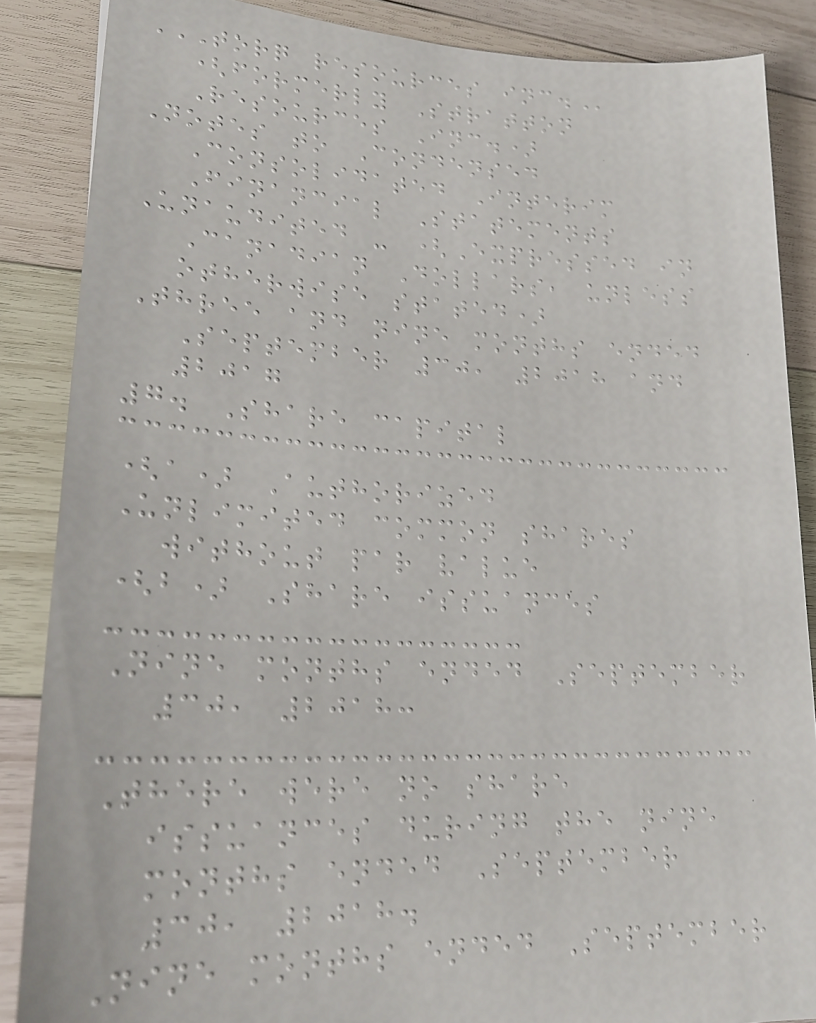TORQ RESOURCES INC.
(formerly Stratton
Resources Inc.)
Notes to Condensed
Consolidated Interim
Financial Statements
Unaudited - (Expressed in
Canadian Dollars, unless
otherwise stated)
Three and nine months ended
September 30, 2018 and
2017
7. Share capital
(a) Authorized
Unlimited common shares
without par value
(b) Share issuances
Nine months ended September
30, 2018:
There were no share
issuances during the nine
months ended September
30, 2018.
Nine months ended September
